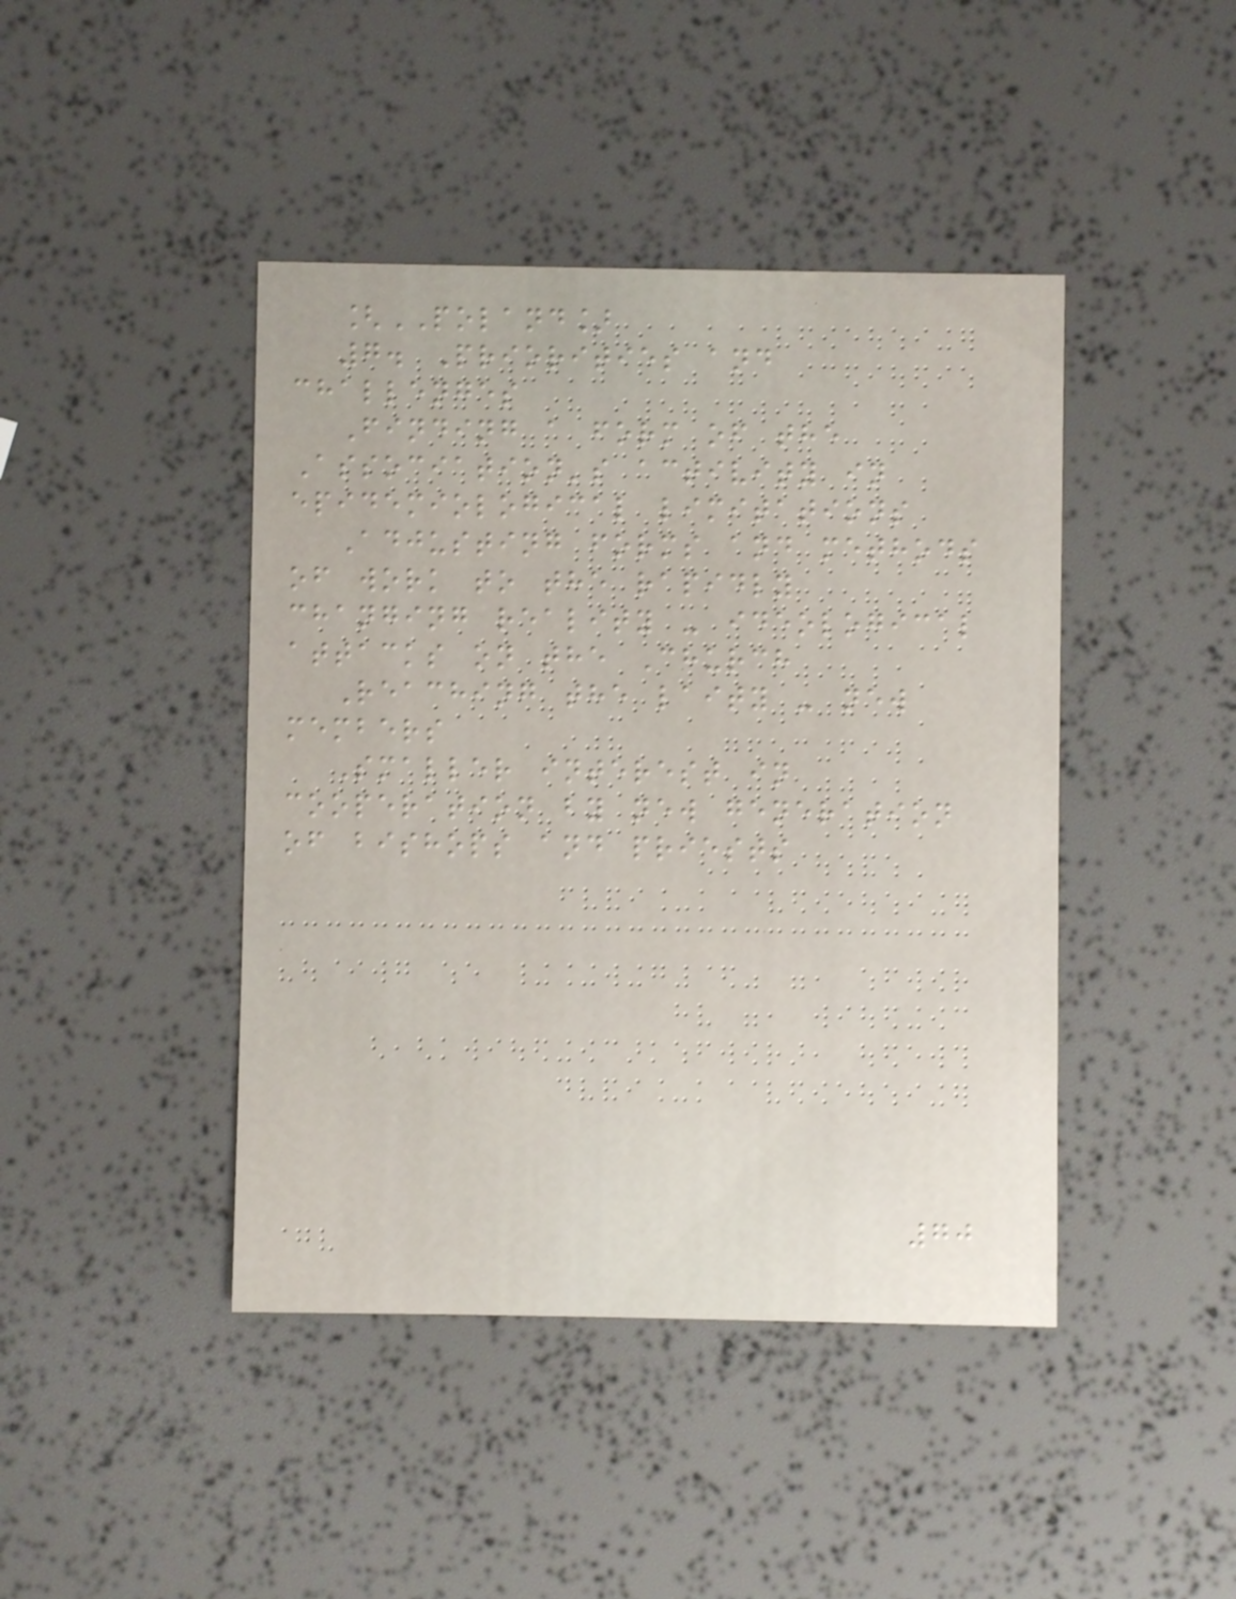[POLAND]
7. Priorities and
challenges
Finding a form of the
Association's activity in
epidemiological limitations
Adjusting forms and methods
of work to the rapidly
changing reality - ideological
attacks on the Church
Reaching the laity - new
members
Smaller interest in
cooperation by new generation
of bishops and priests
70
